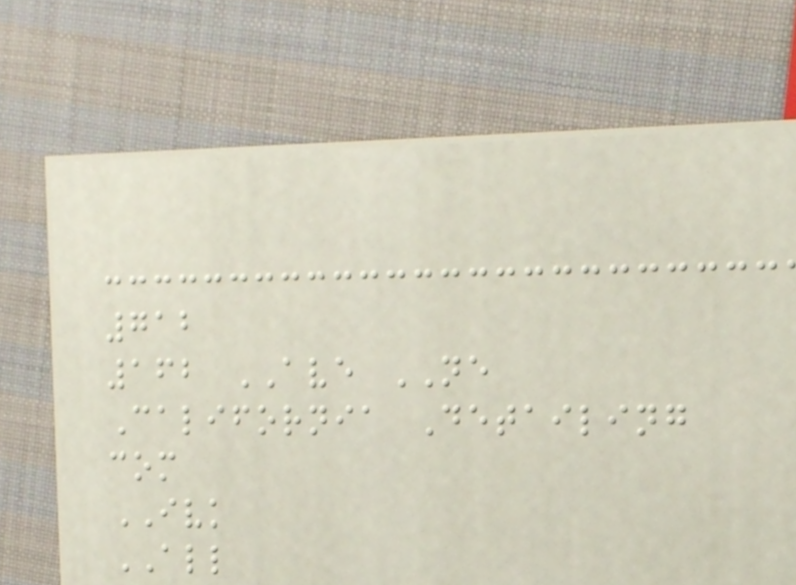712
162 AVE NE
California Detailing
com
IVK
ALL
